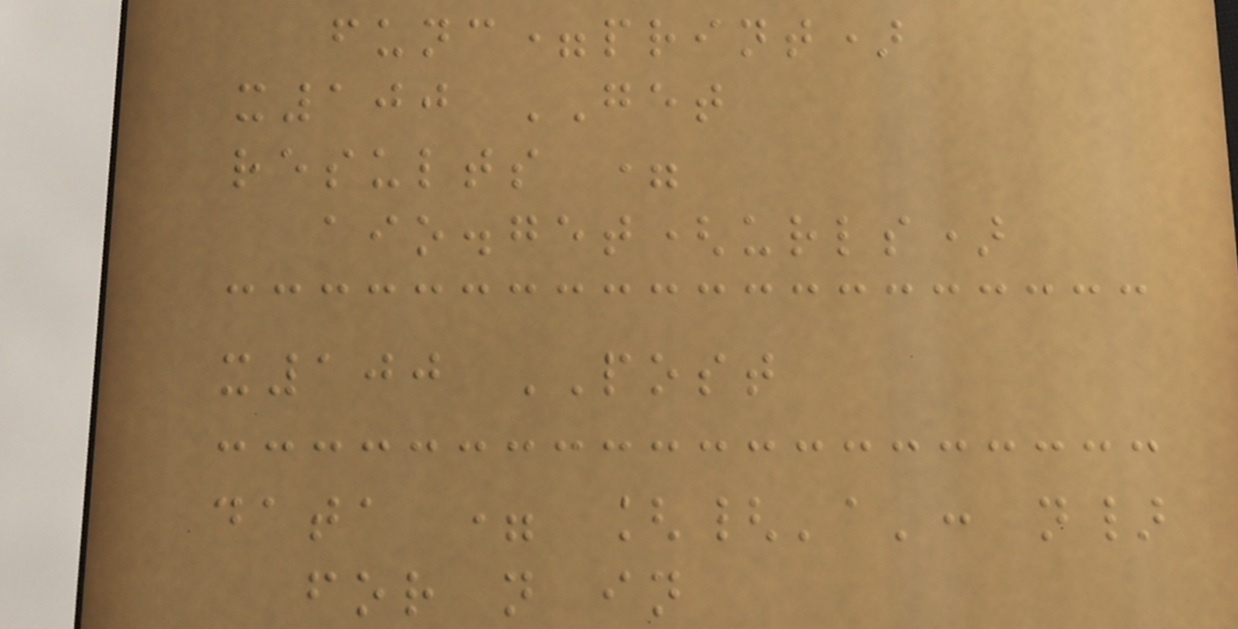func=print)
x100 GET
results =
aio.get(urls)
x100 POST
data = [{'a': n}
for n in
